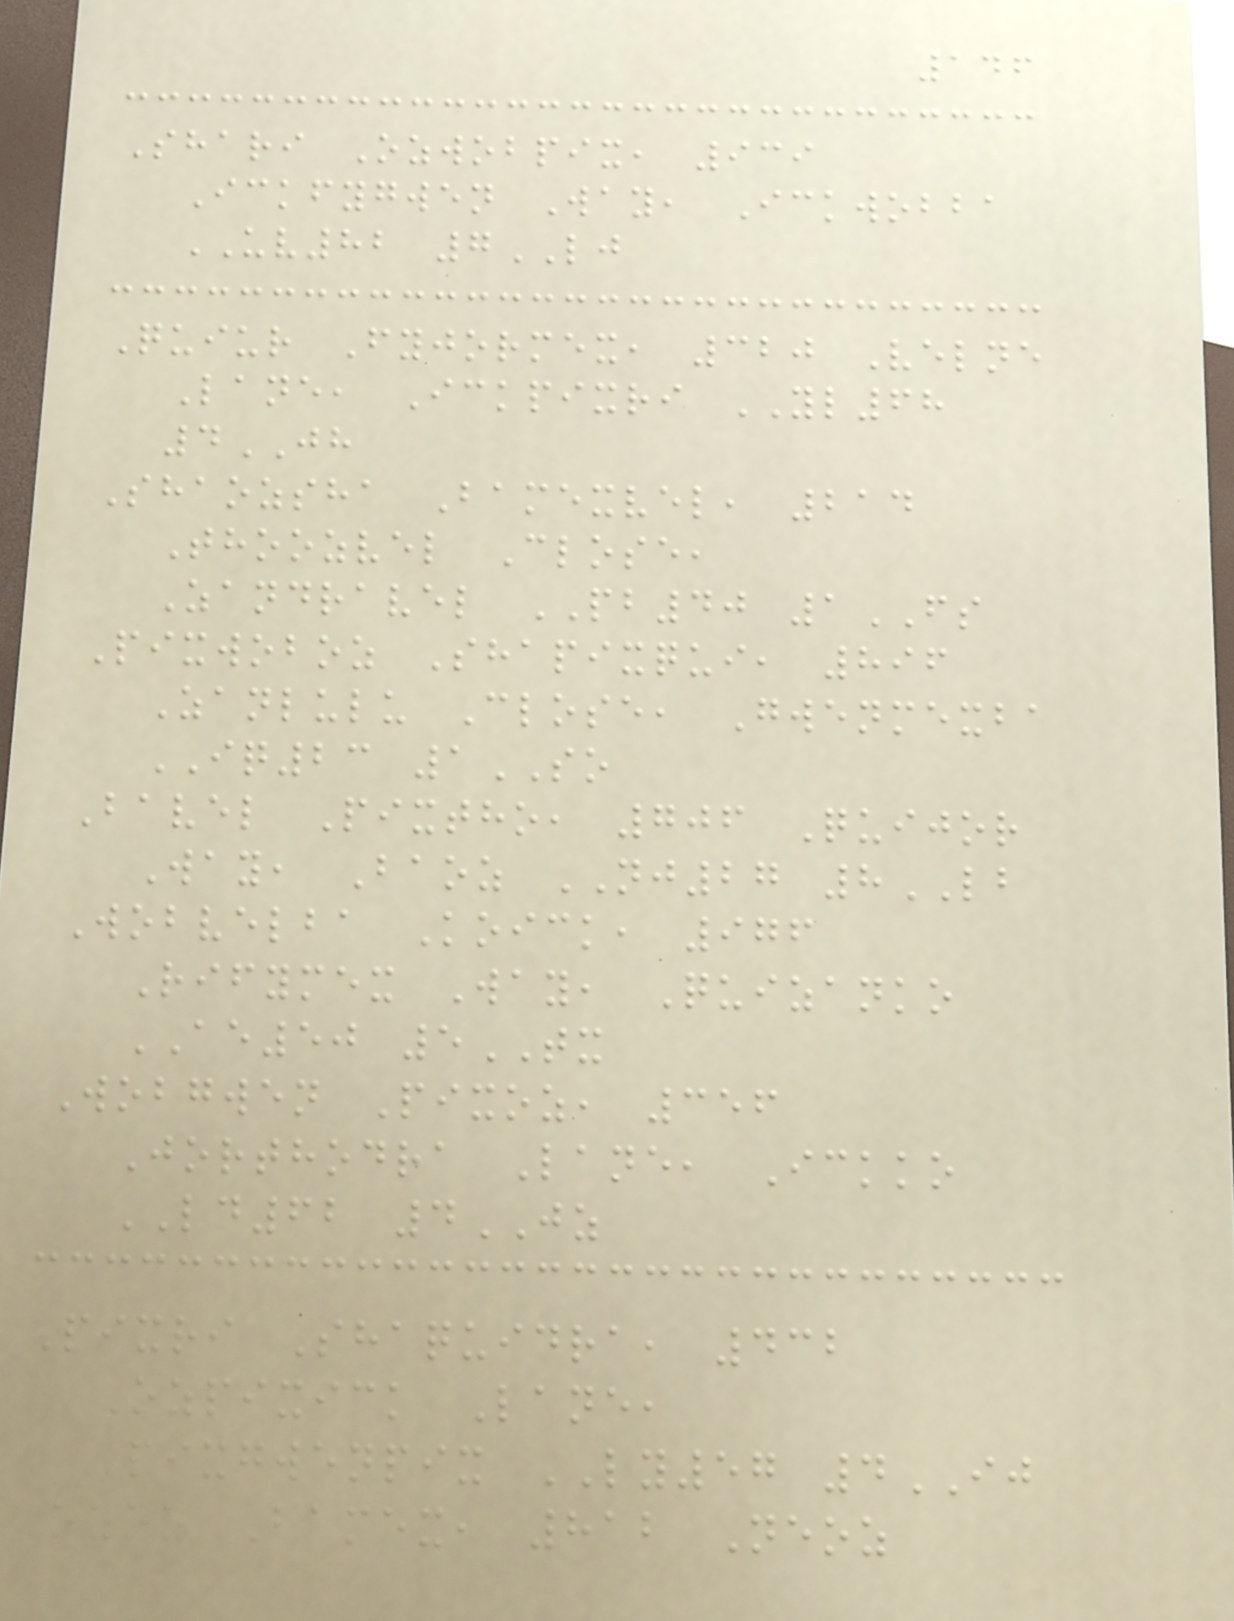146
Shari Ozwobpix, 939
Ickfygwen Way, Ickwobba
UV82 7LJ
Quiur Fyjormex, 320 Velne
Lane, Ickpixri YL68
4JH
Shaozsha Bamexvel, 214
Thoozvel Close,
Zandravel PB40 1FS
Pixwoboz Shapixqui, 896
Zanlulu Close, Gwenmexba
IQ23 1SO
Bavel Pixtho, 706 Quijor
Way, Baoz NJ27 8LB
Wobvelba Koick, 976
Rifymex Way, Quizanko
AE50 5TX
Wobgwen Pixoz, 356
Jorthodra Lane, Ickko
LD62 4JZ
Pixri Shaquidra, 432
Ozpixick Lane,
Pixgwenpix LY57 4IJ
Ozoz Bamex, 812 Neoz
